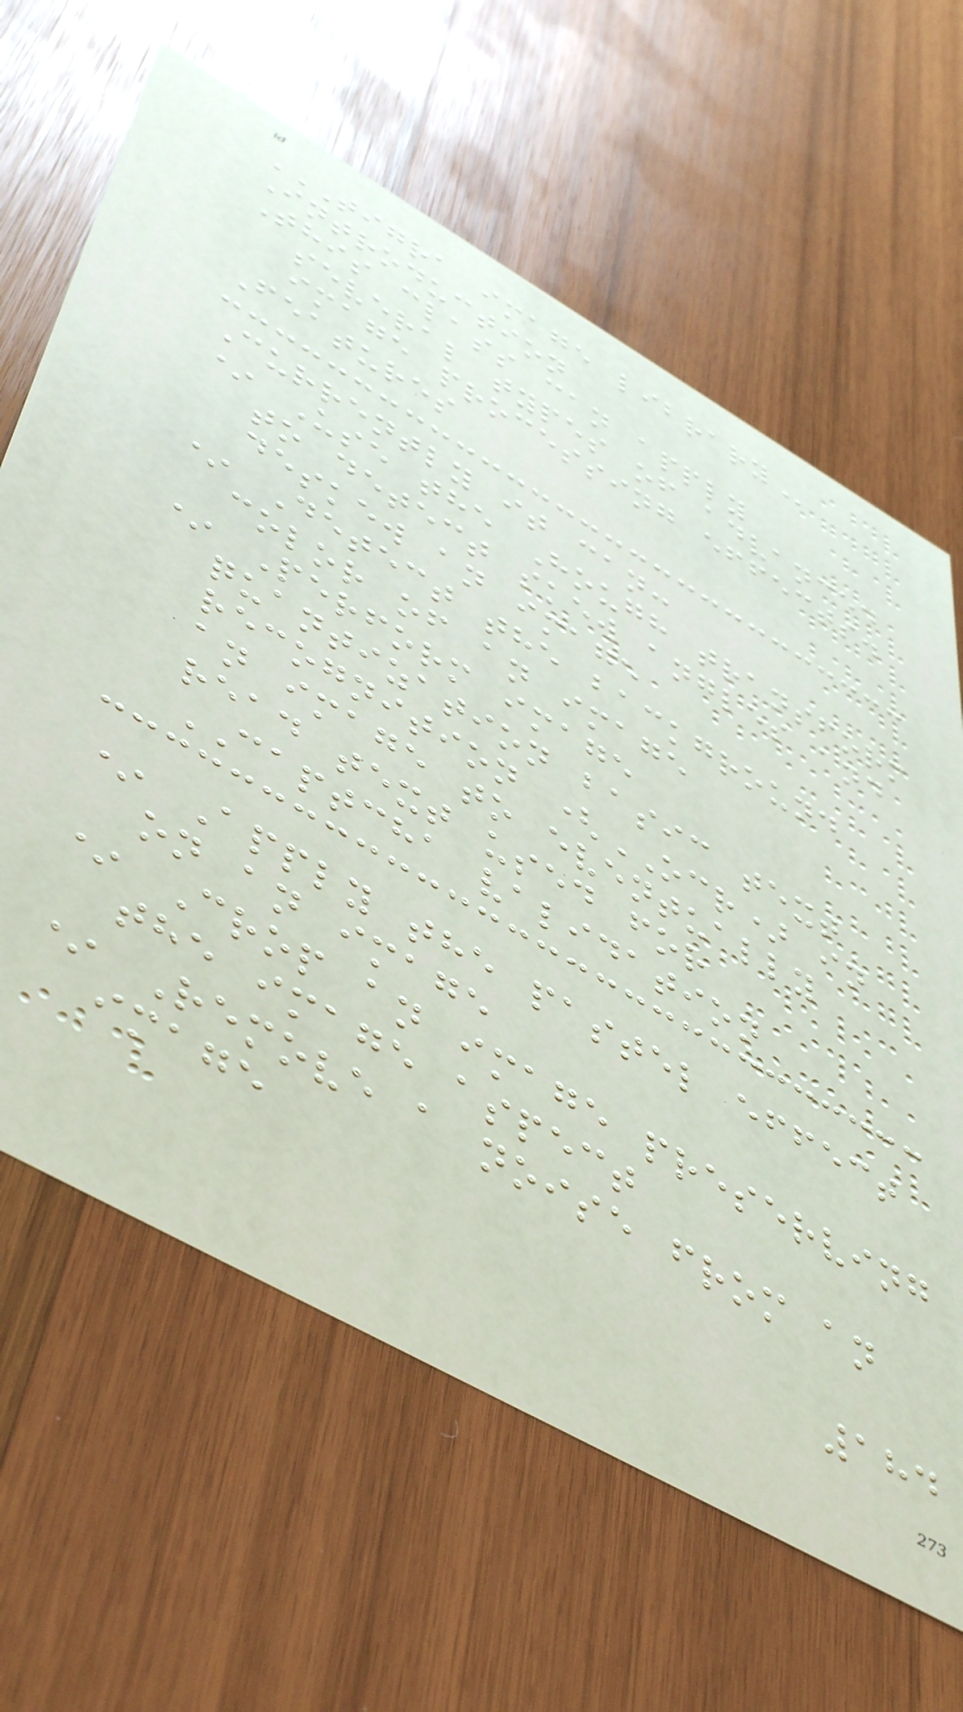TIGRA IMAGE LIBRARY
Introduction
This class can apply
several types of advanced
image processing effects.
Features
Currently it can:
* Use the Hough transform
to detect skew angles and
deskew an image
* Detect the background
color of an image
* Perform image
quantization basic text
recognition (OCR) in
an image to eventually
read text used for
CAPTCHA validation
* Apply the pastel effect
on an image
* Crop an image preserving
the image aspect
* Remove a noise from an
image
184
